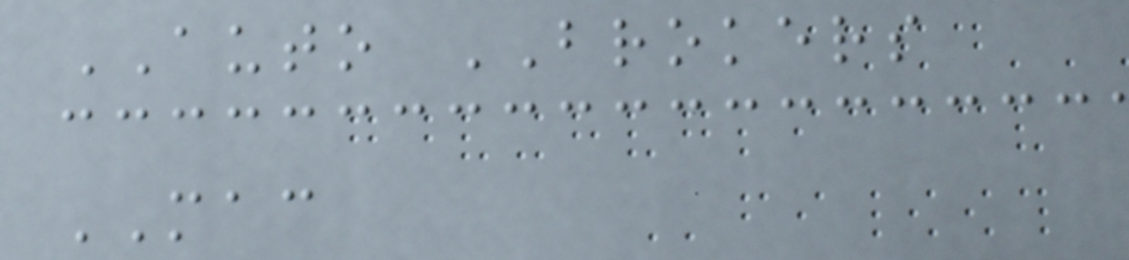AUTO BROKERS
MAC
